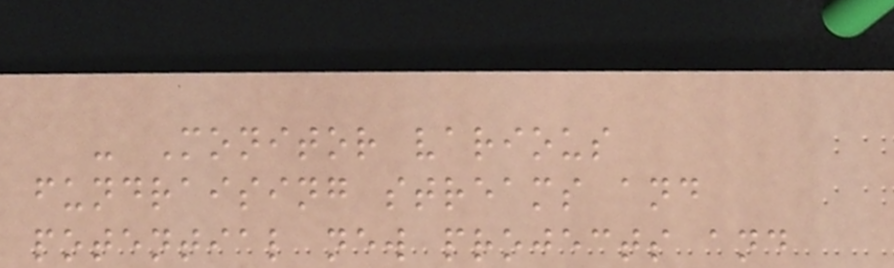- Monitor various
fundraising streams and
potential new projects and
